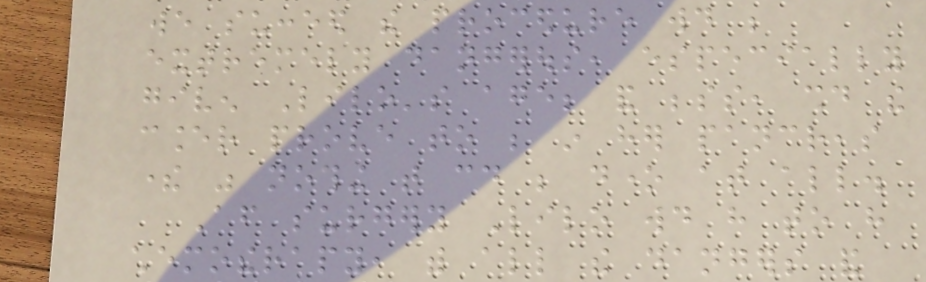we succeed the procedure would be
extremely dangerous, especially
given Lilo's age; and besides, should the
cancer prove to be in her pancreas
there was nothing that could be done at all.
After surgery Lilo would have to have
chemotherapy, with all the dangers and
